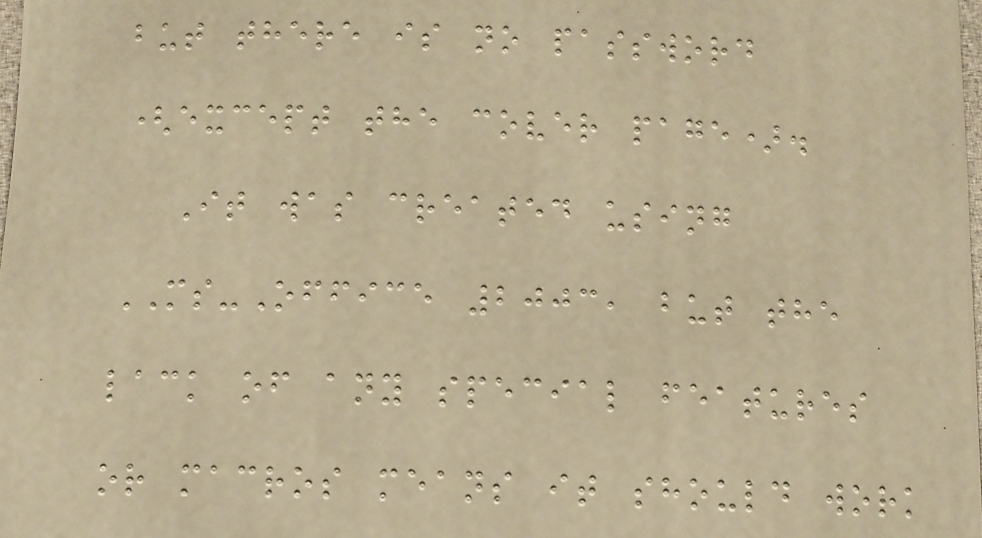but there is no password
(except the cover page).
It was created using
MS-Office 2003, but the
lack of any special features
or macros means it should work
